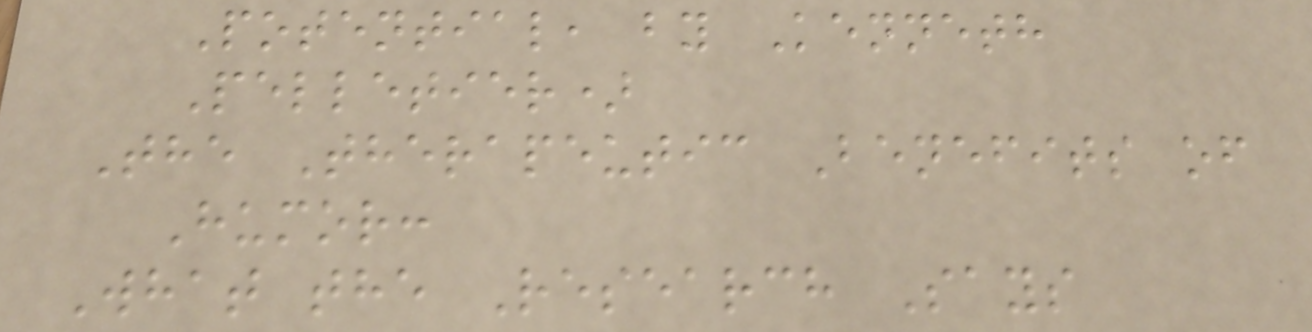Potential, by Kenneth
Pelletier)
The Therapeutic Benefits of
Humor:
What the Research Says
